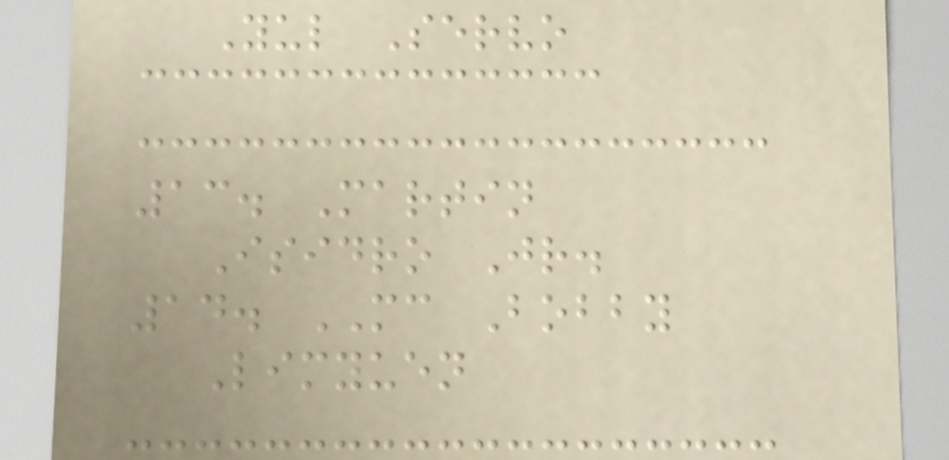Yul Servo
13. Martin
Isidro Jr.
14. MC Bobby
Limyuen
